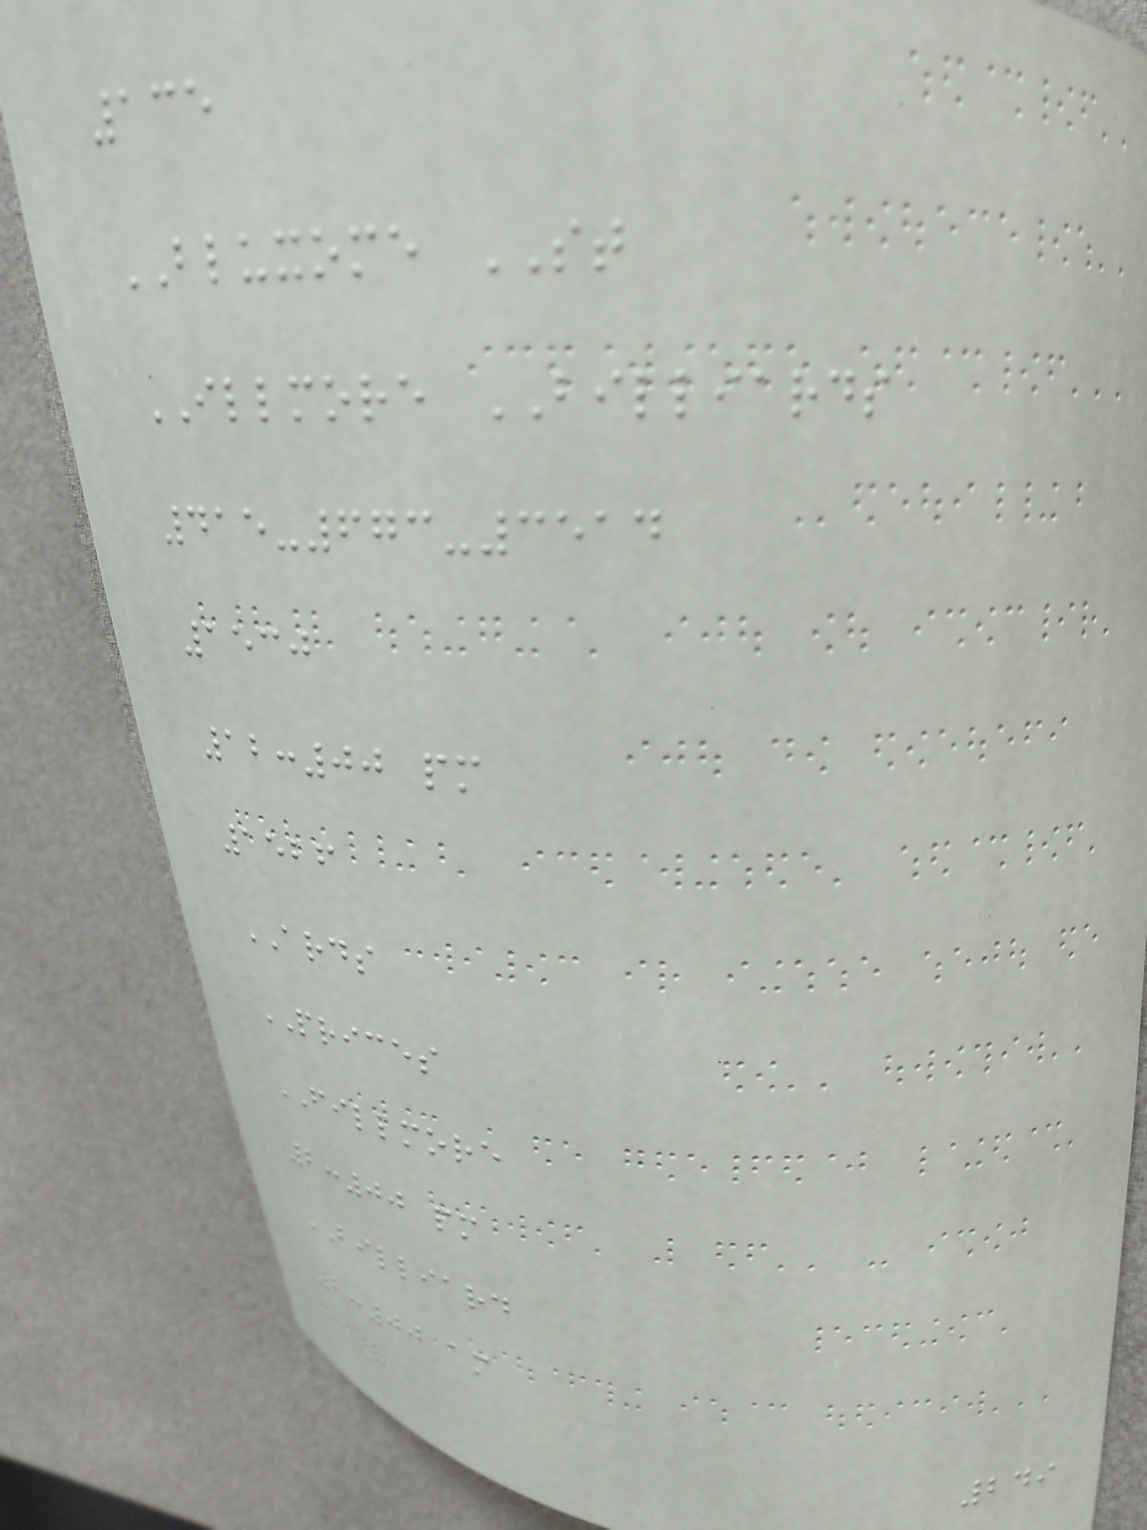135
BLUXOME ST
ILLMORE BILLIARDS
415-673-3514
1530
12:00 pm
1526
ARDS
PRICES
FILLMORE
2:00 pm
BILLIARD
2:00 am
249
